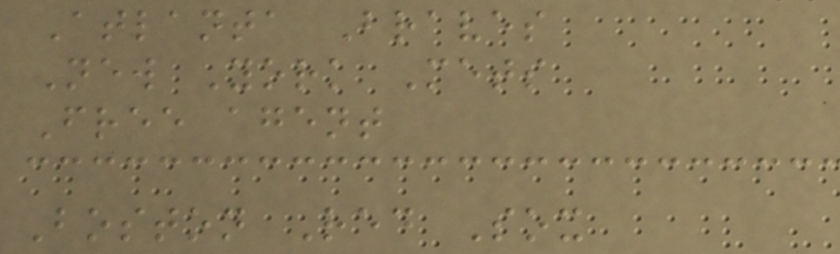Atlanta Braves
New York Mets
Free agent
Boston Red Sox
